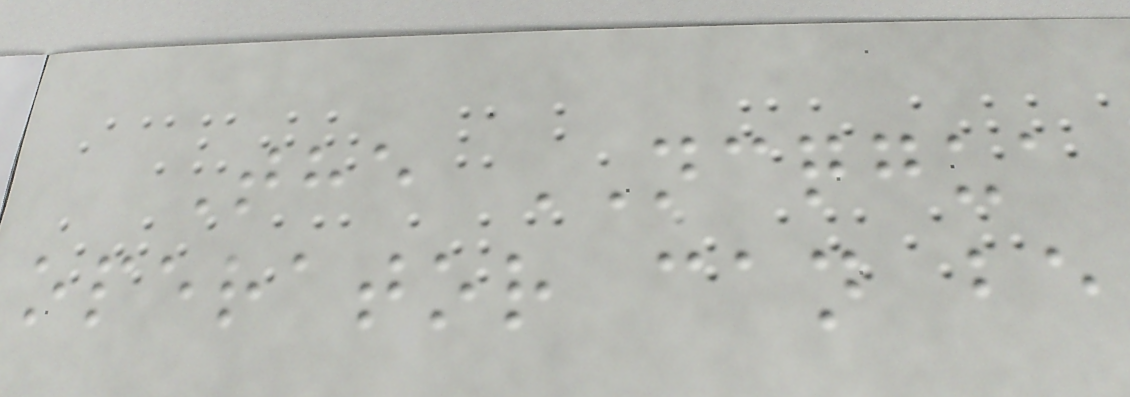The NCQGUA
operator can be
